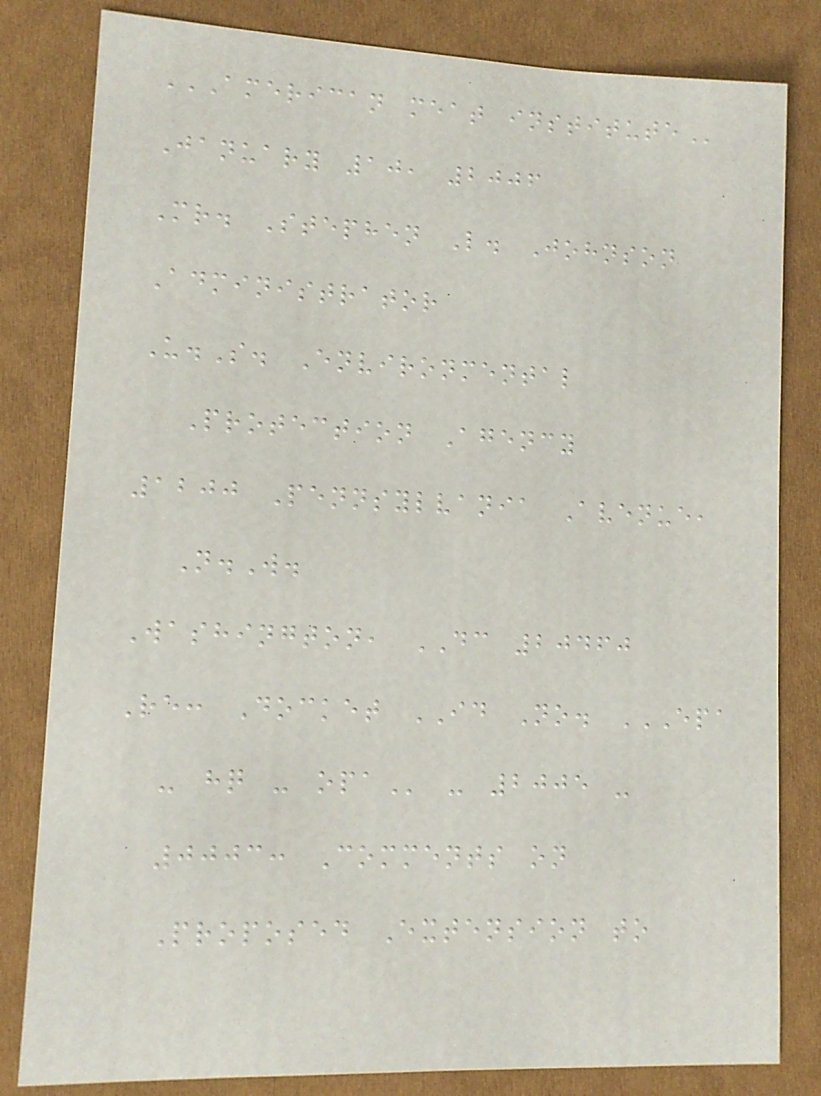AMERICAN MEAT INSTITUTE
January 10, 2006
Mr. Stephen L. Johnson
Administrator
U.S. Environmental
Protection Agency
1200 Pennsylvania Avenue,
N.W.
Washington, DC 20460
Re: Docket ID No. EPA
- HQ - OPA - 2005 -
0003: Comments on
Proposed Extension to
